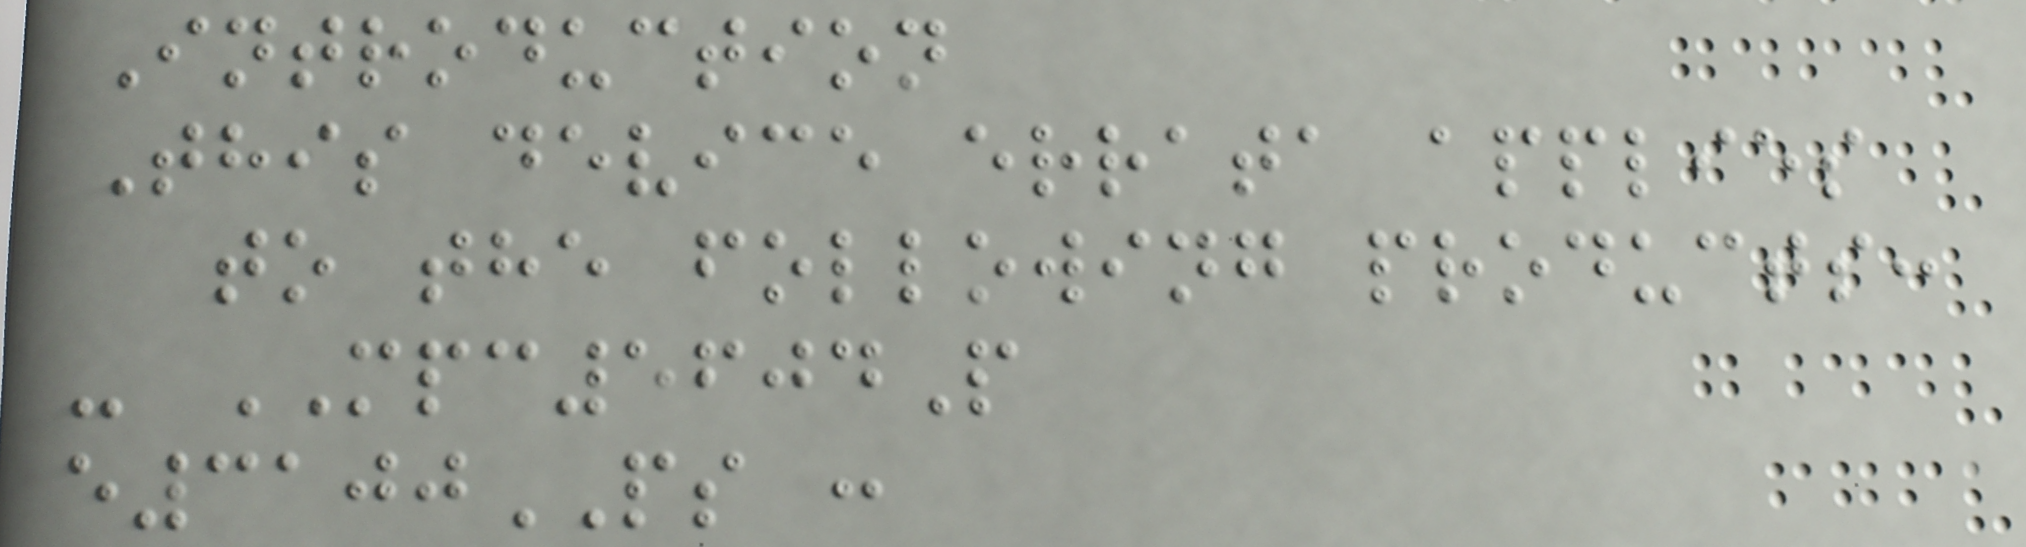Introduction
This device errata applies
to the following products:
- MPC5604P
e3100PS :
